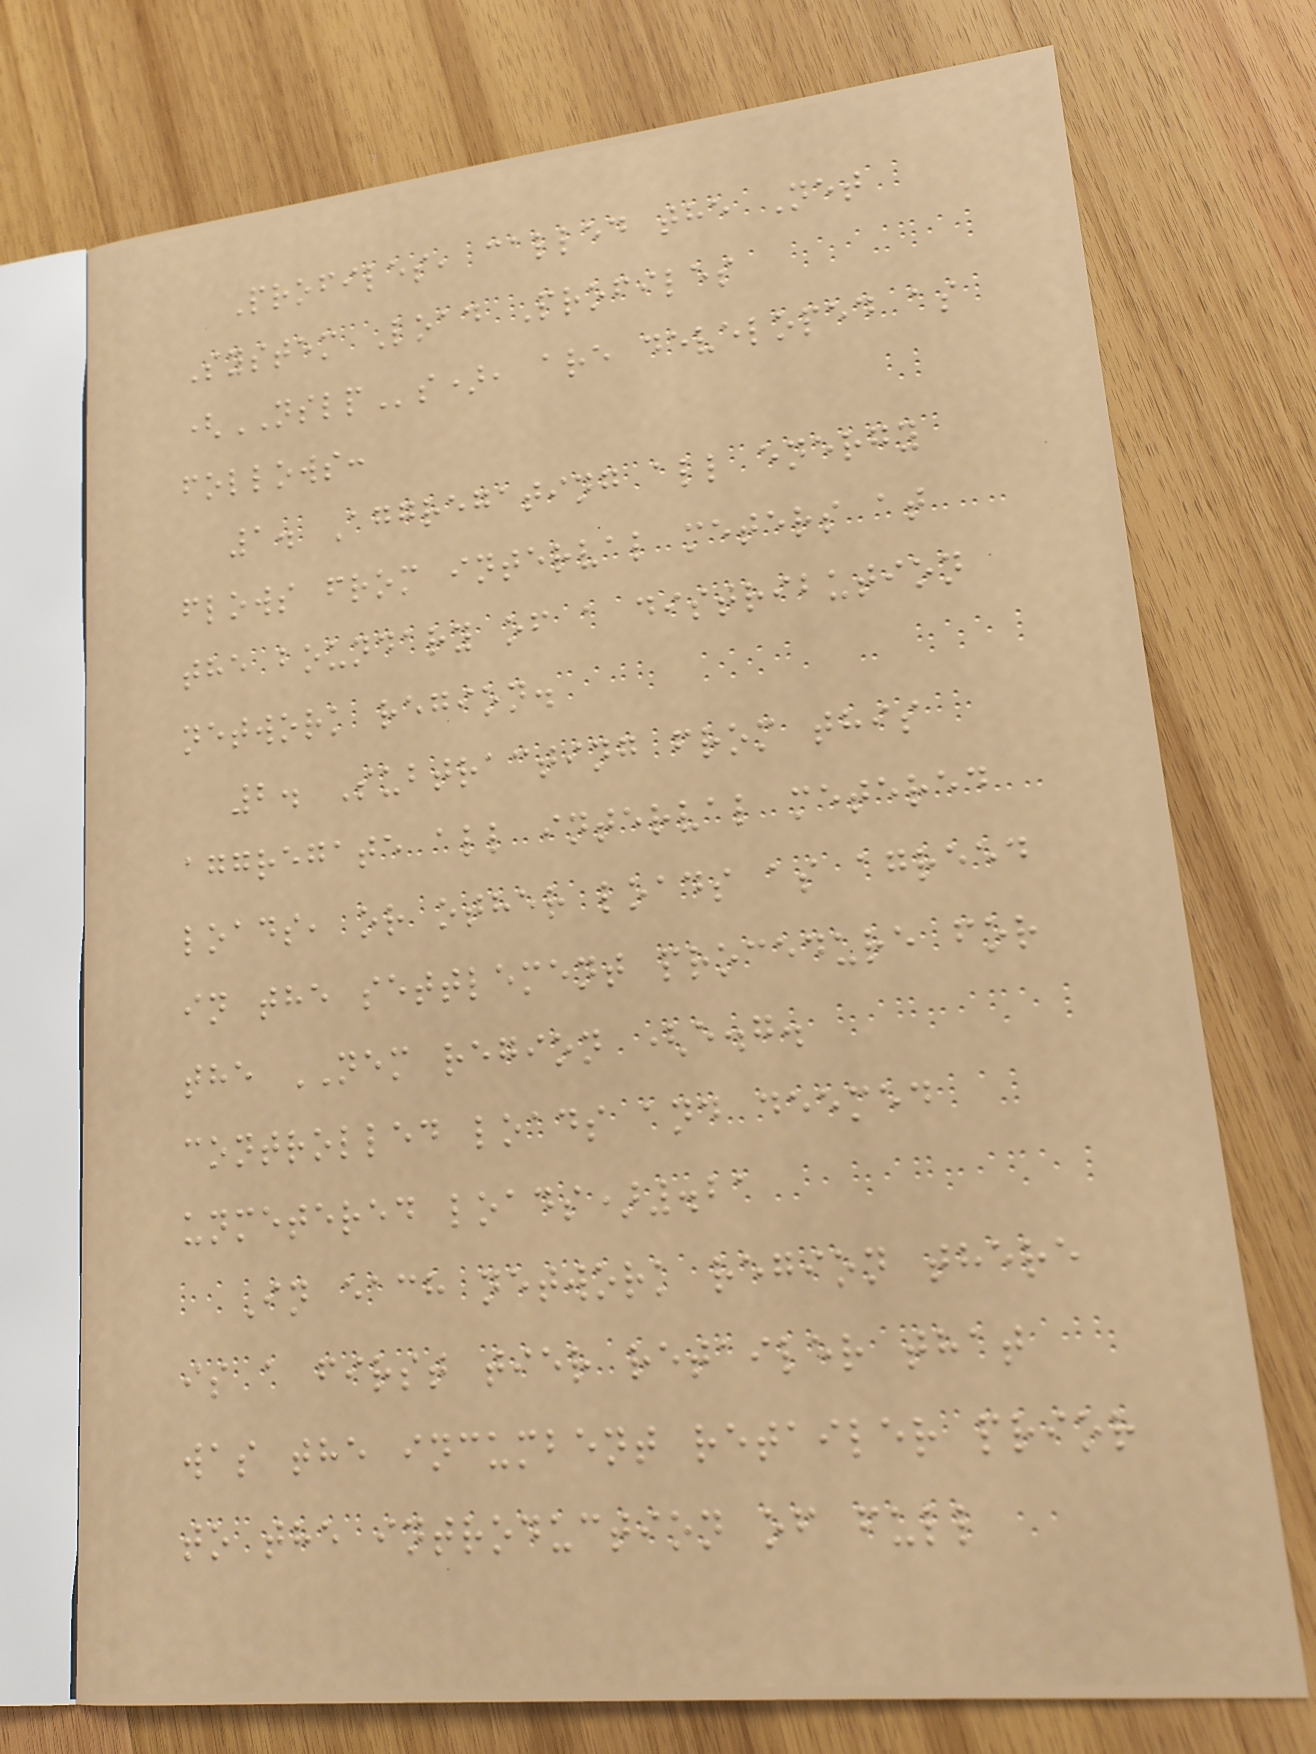Profiles, called the Net
System Load Profiles
(NSLPs), are developed as
follows:
1. Aggregating all energy
flows from interval meters at
the boundary of a distribution
network region.
2. Subtracting from this
aggregate all interval metered
loads, or other loads as agreed
in the settlement procedure for
the NEM region (e.g.
controlled loads and deemed
unmetered loads).21
In each network region there
is a first tier retailer that
was the incumbent retailer prior
to the introduction of full
